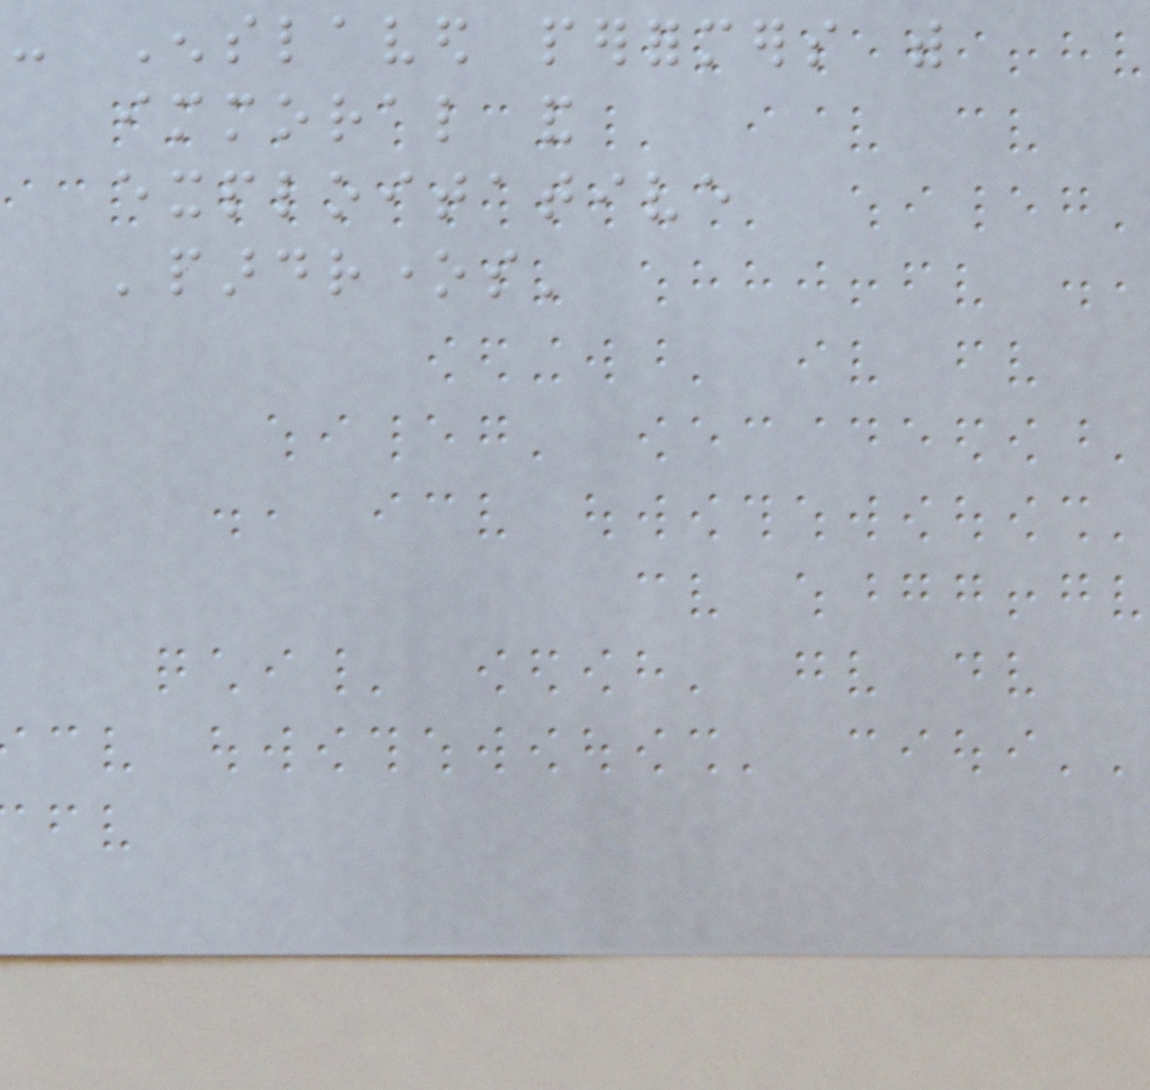- Enslaved performers with
immoral and
exploitative
'pardrones'
